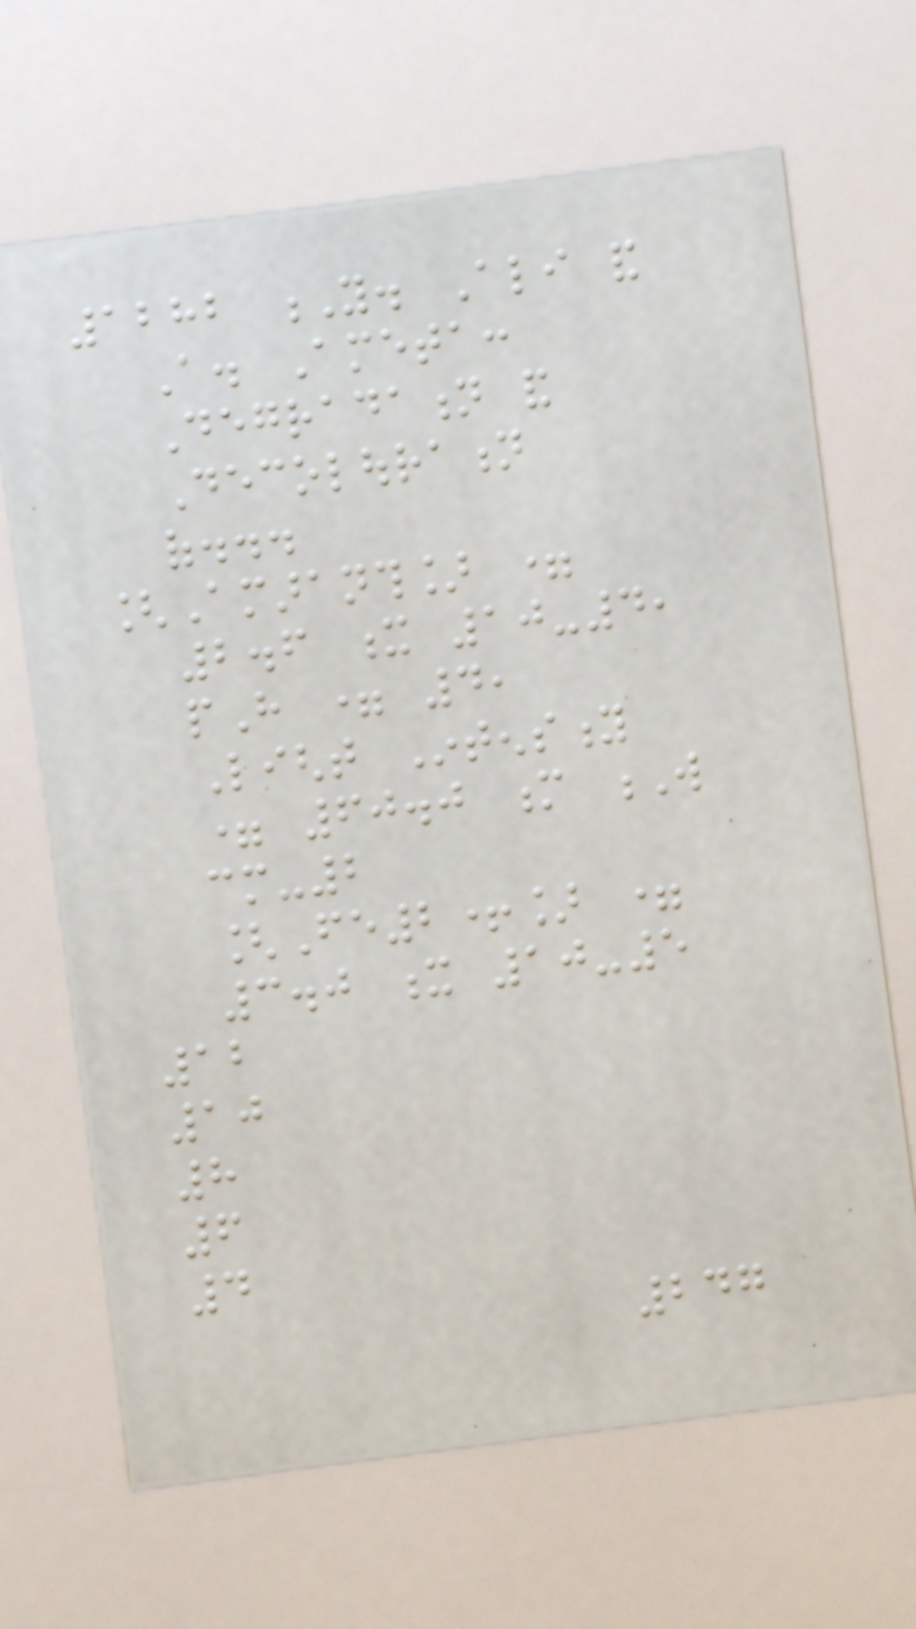1282 Y. Ali and
A. Ameta:
Degradation and
Decolouration
of...
[Amaranth] =
2.6 x 10-4,
pH = 4,
Light Intensity
= 60.0 m W
cm-2
[Fe2+] =
3.0 x 10-5
12
10
8
6
4
247
